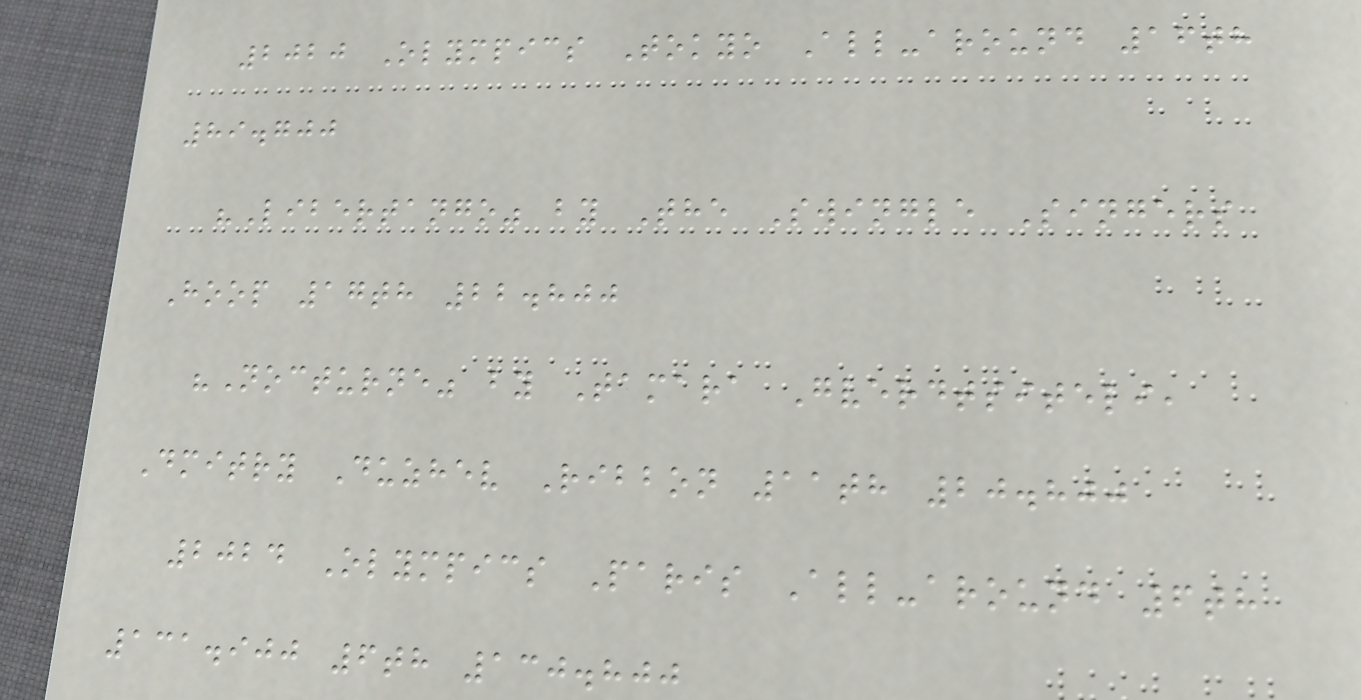2020 Olympics Tokyo All-around 16th
89.700
"Libertango" by The Swingle Singers
Hoop 17th 22.800
"Nocturne" by Tamara Gverdtsiteli,
Dmitry Duzhev Ribbon 11th 20.800
2024 Olympics Paris All-around 6th
131.900 6th 130.800
